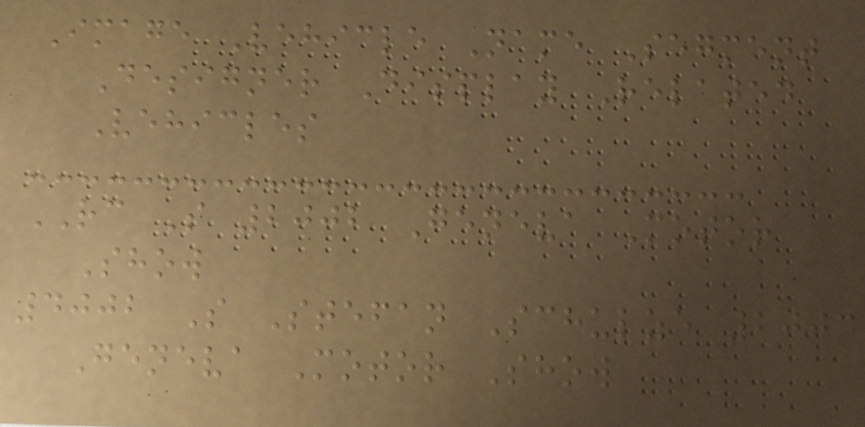Image Vehicle Name Segment
Designer Display Related
Vehicles
RC S 2002 Geneva Motor
Show
4002 S Stefan Schulze 2003
Geneva Motor Show
